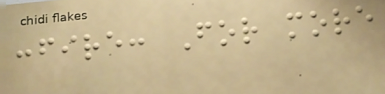:fire: For more
